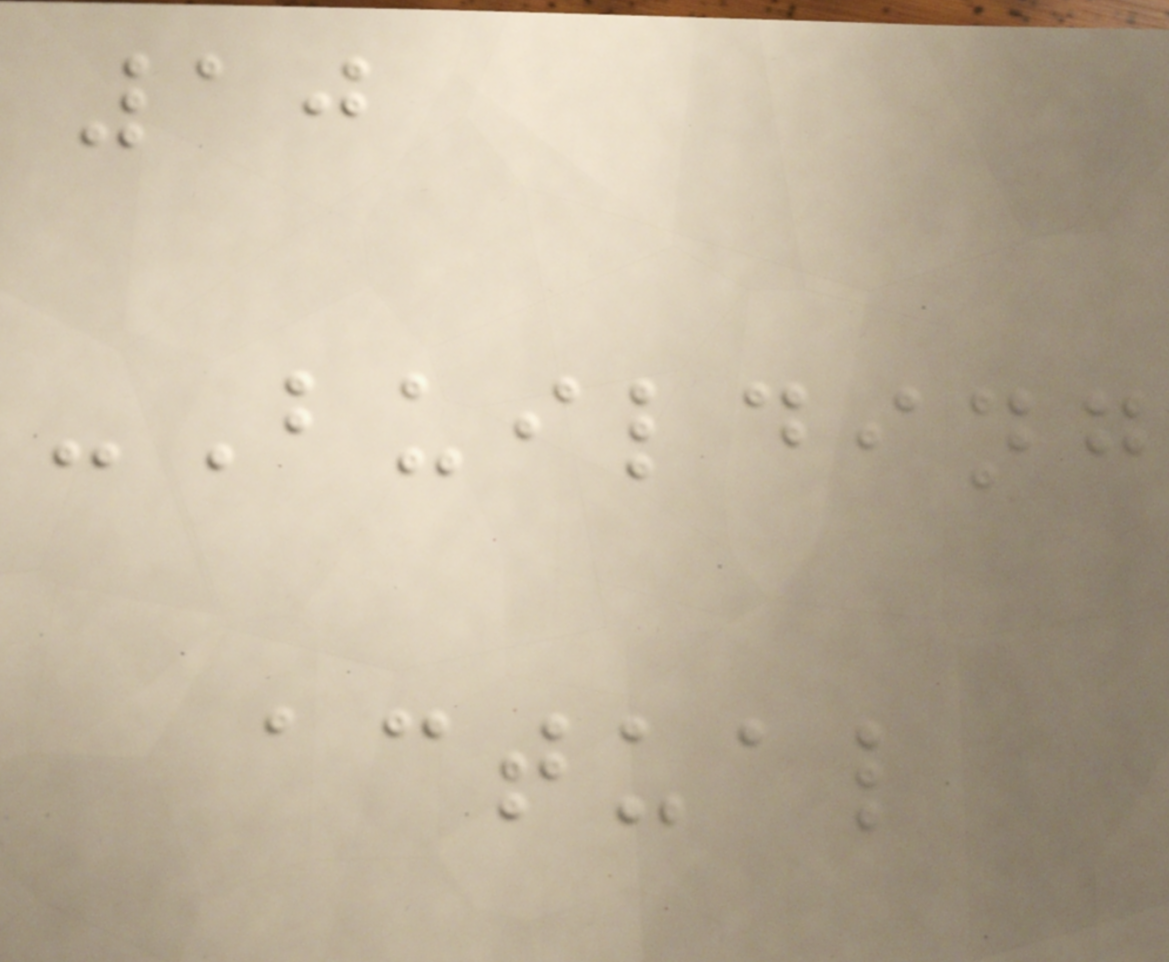10
-Building
actual
